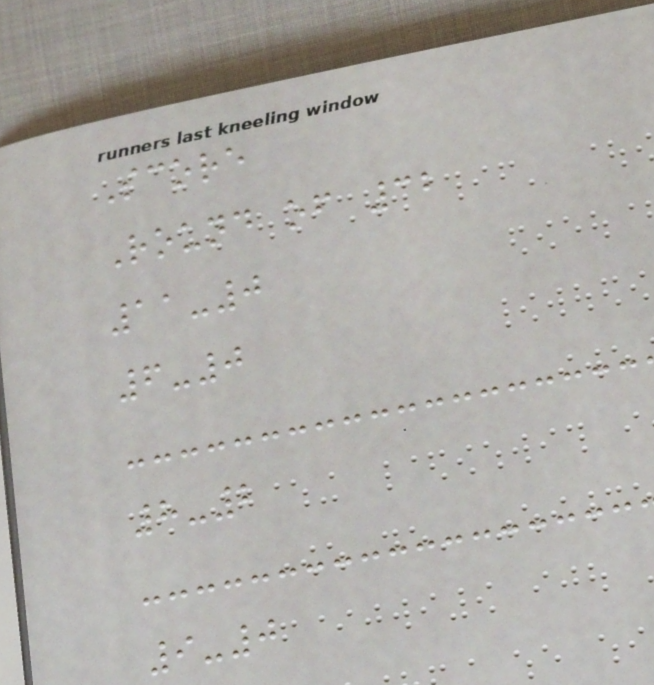Score
Round of 32
11-0
6-0
8-2
9-0
